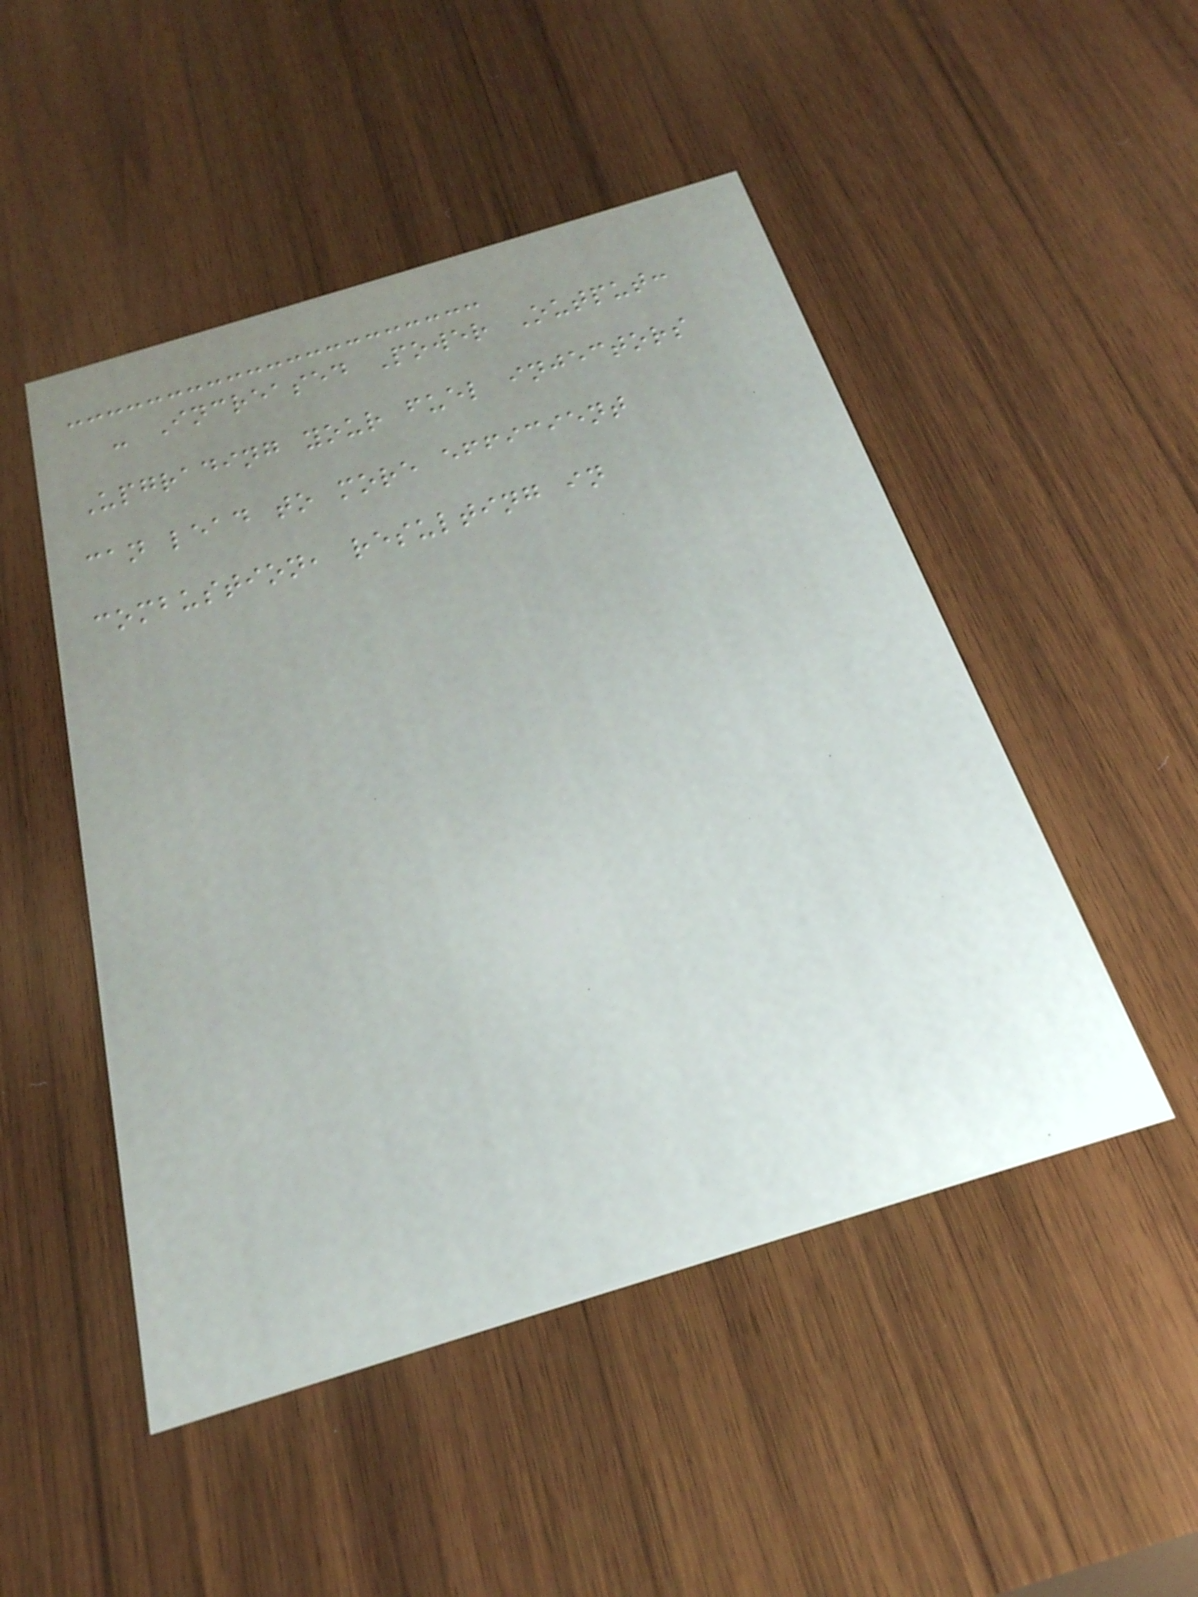- Increased Power Output:
Upgrading your fuel injectors
can lead to more efficient
combustion, resulting in
